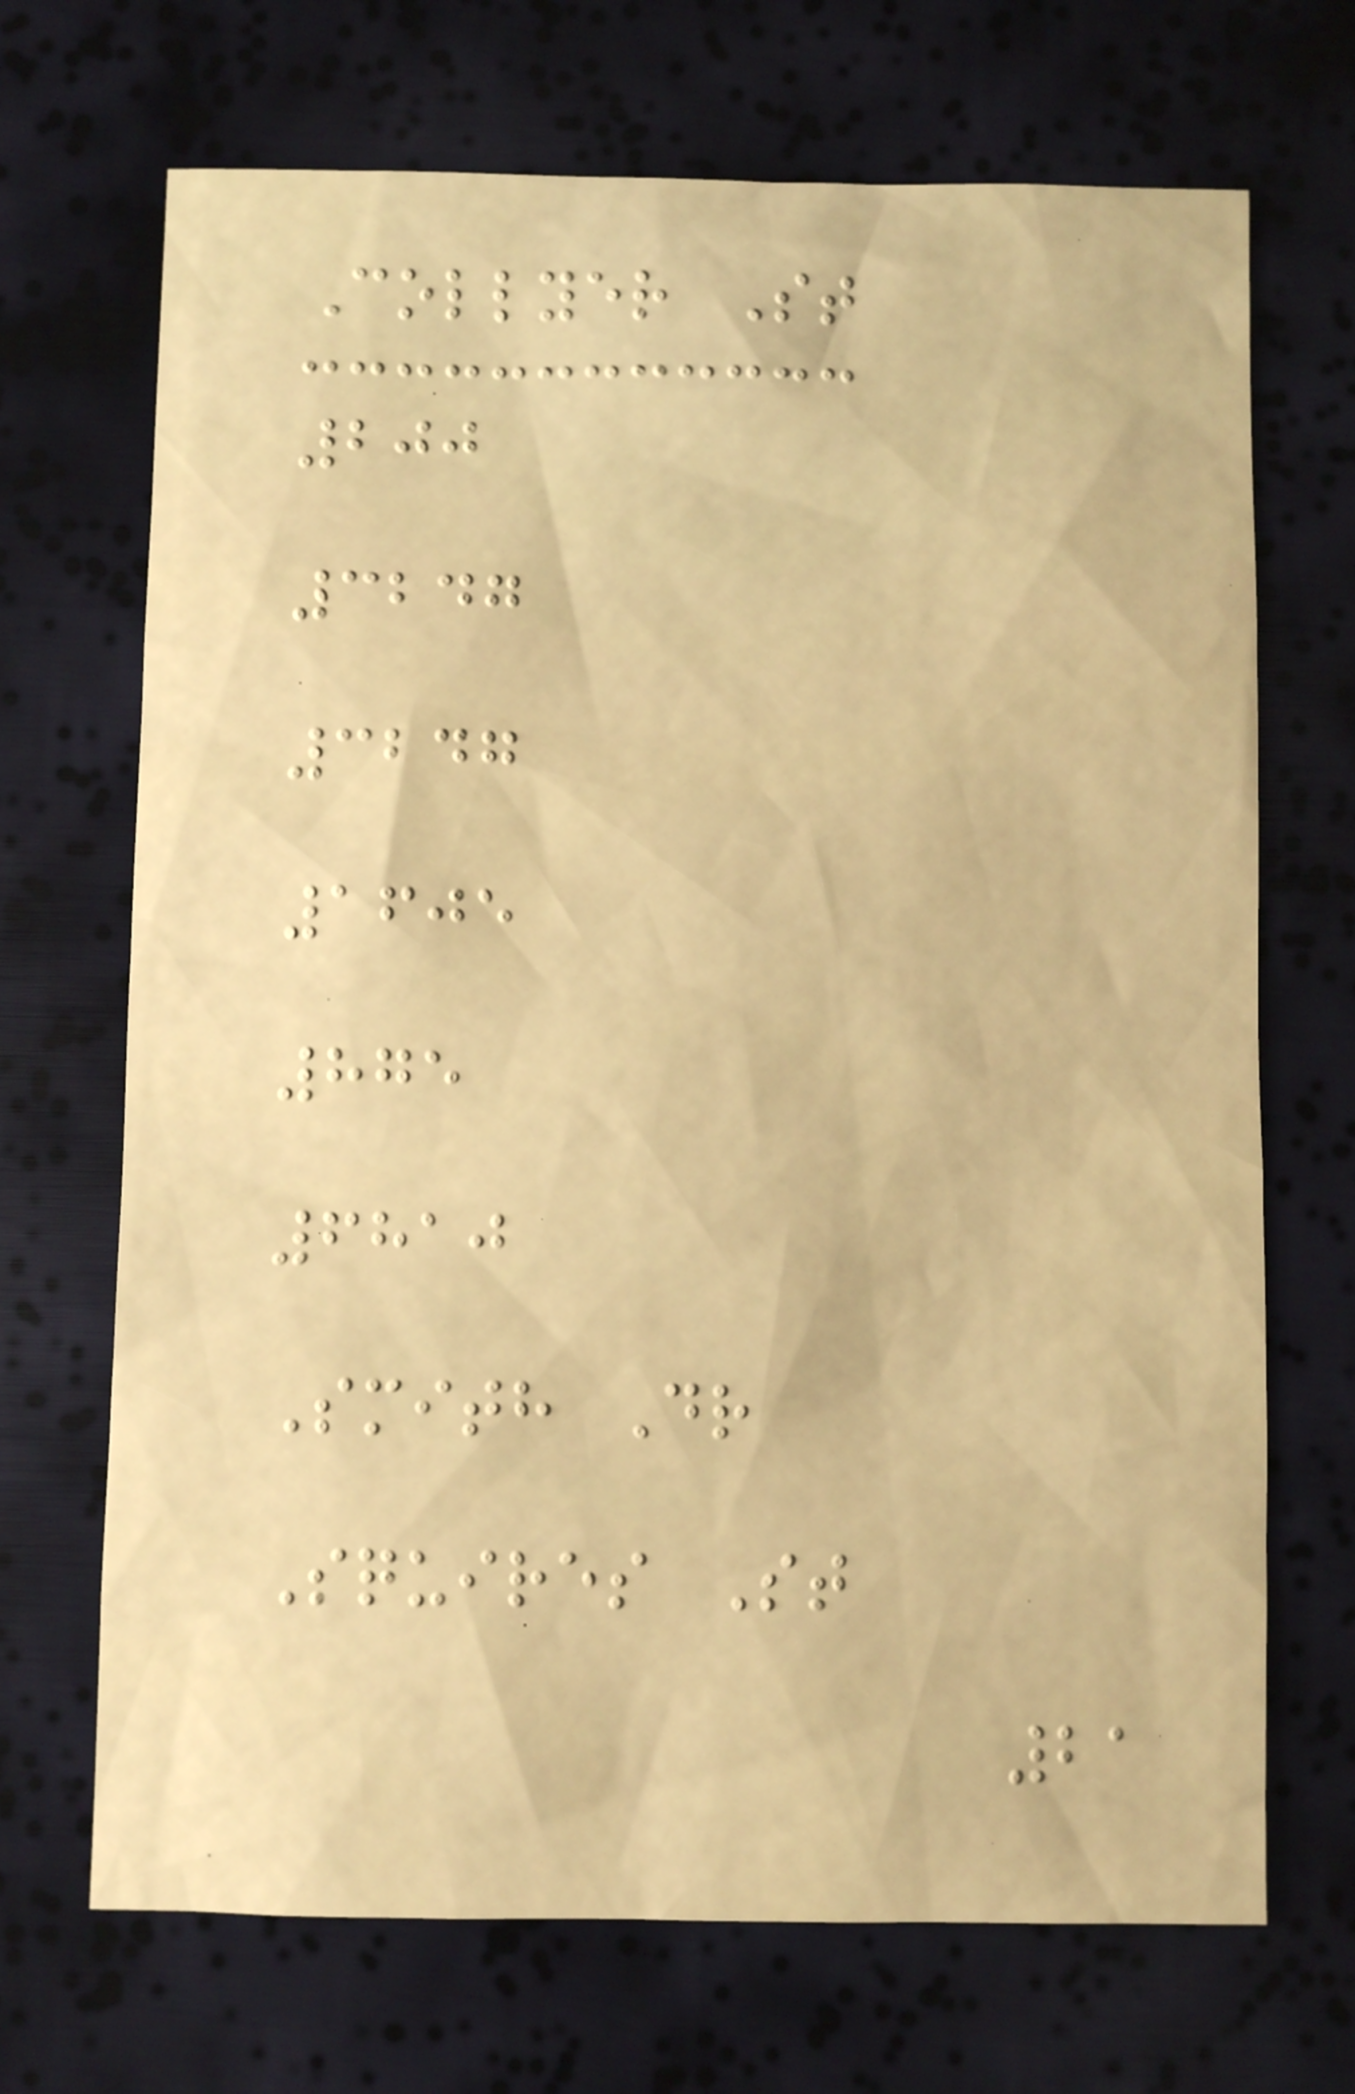Collyer St
200
3247
3247
1605
875
6810
Smith Dr
Squires St
21
